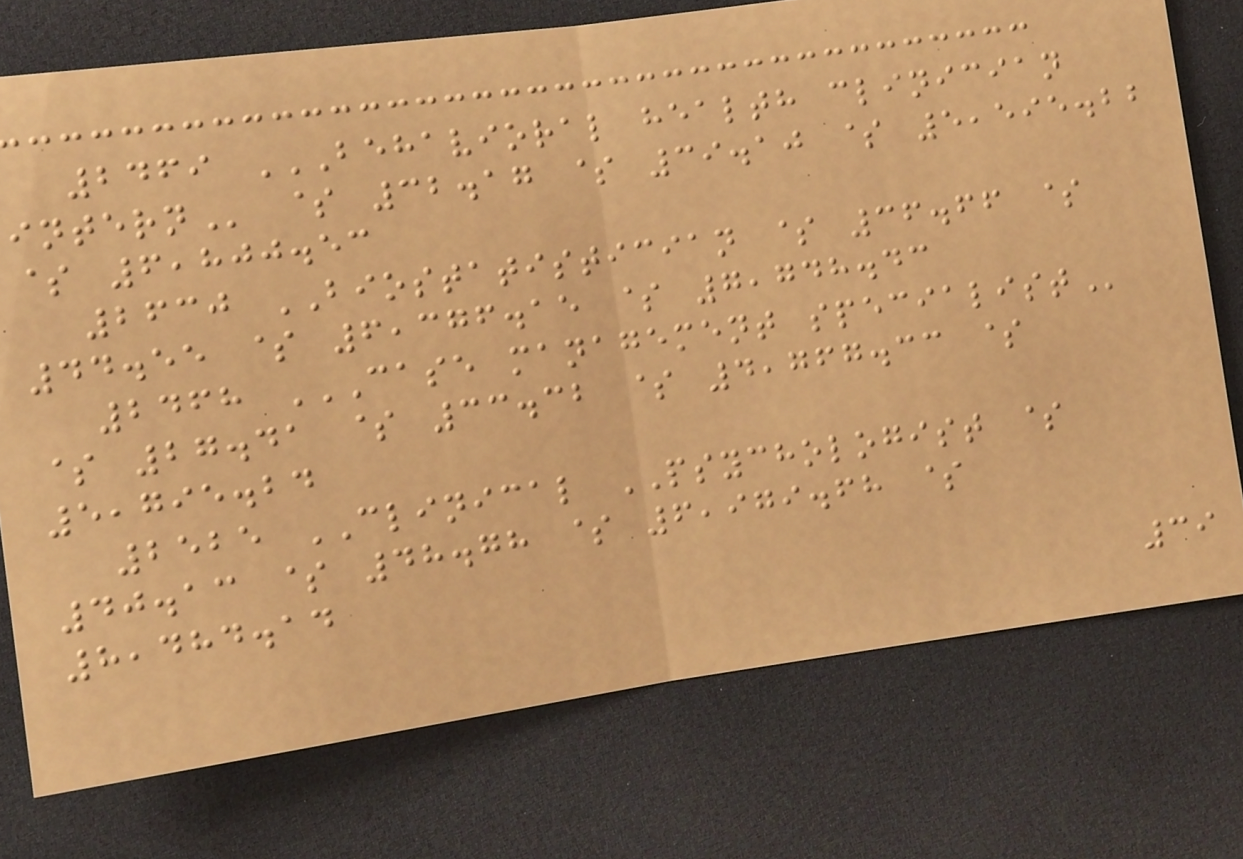2469 BEHAVIORAL HEALTH CLINICIAN
INTERN $ 32.17 $ 39.10 $ 5,595.22
$ 6,800.53
2630 BIOSTATISTICIAN $ 36.66 $
44.55 $ 6,376.15 $ 7,748.43
2468 CASE MANAGEMENT SPECIALIST
$ 27.41 $ 33.32 $ 4,767.33 $
5,795.24
2525 CLINICAL PSYCHOLOGIST $
40.13 $ 48.78 $ 6,979.68 $
8,484.14
39
